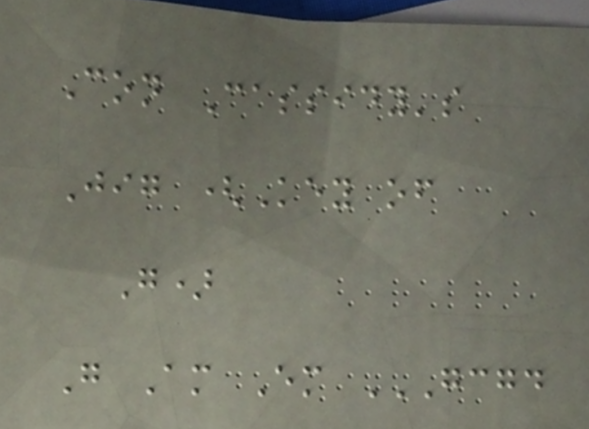Con Cassidy's
Jig (Key of
G)
G Am Em GCGD
